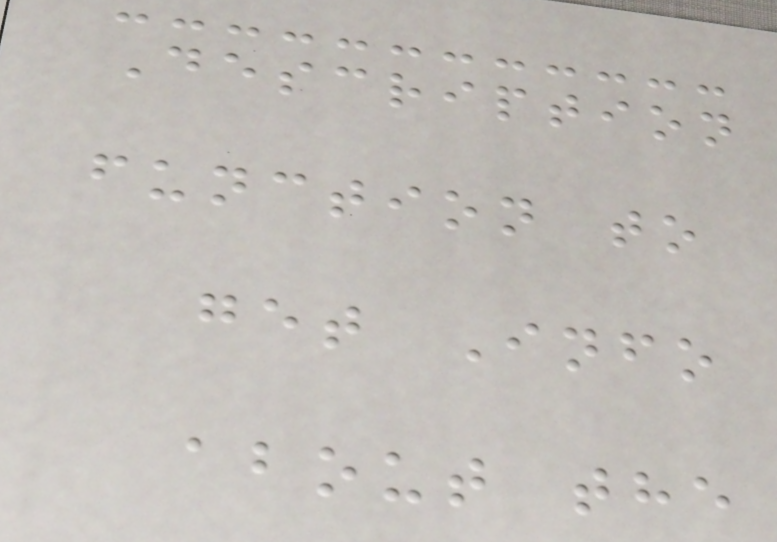Description
function to
get Info
about the
